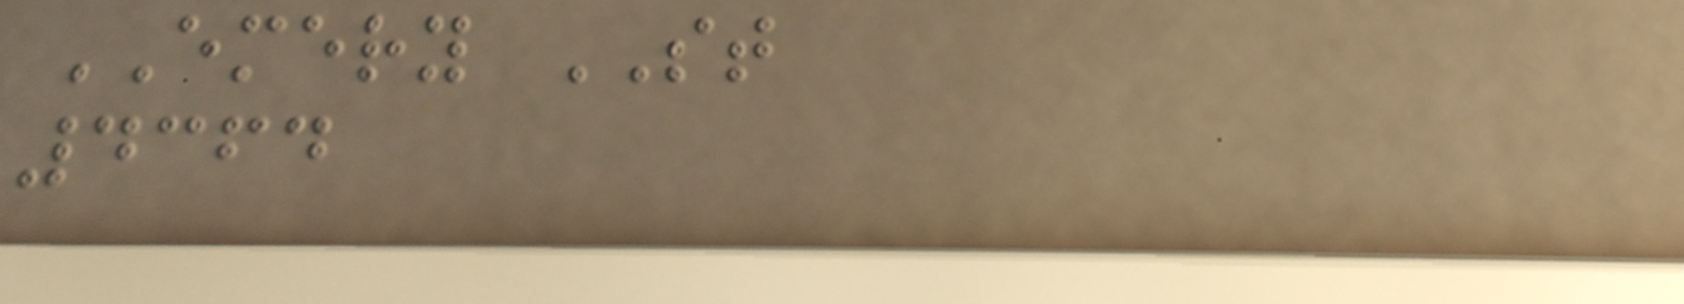EMERY ST
4364
